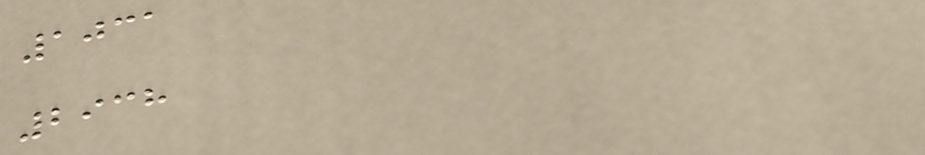1031
2938
